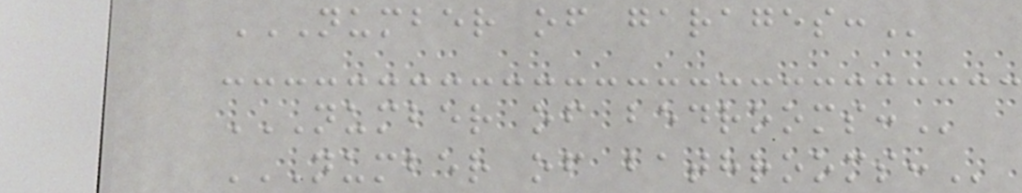NUMBER OF GARAGES:
NUMBER OF BEDROOMS:
NUMBER OF BATHROOMS:
